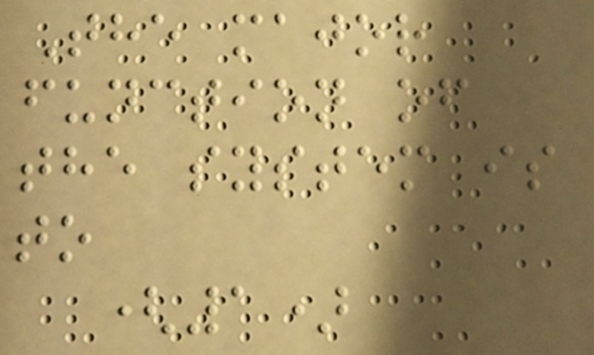The major
function of
the system is
to
(1)
